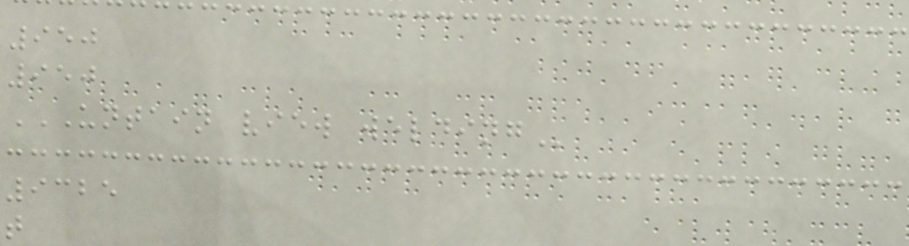950
950
UNTAIN VIEW WELDING
9325
t
